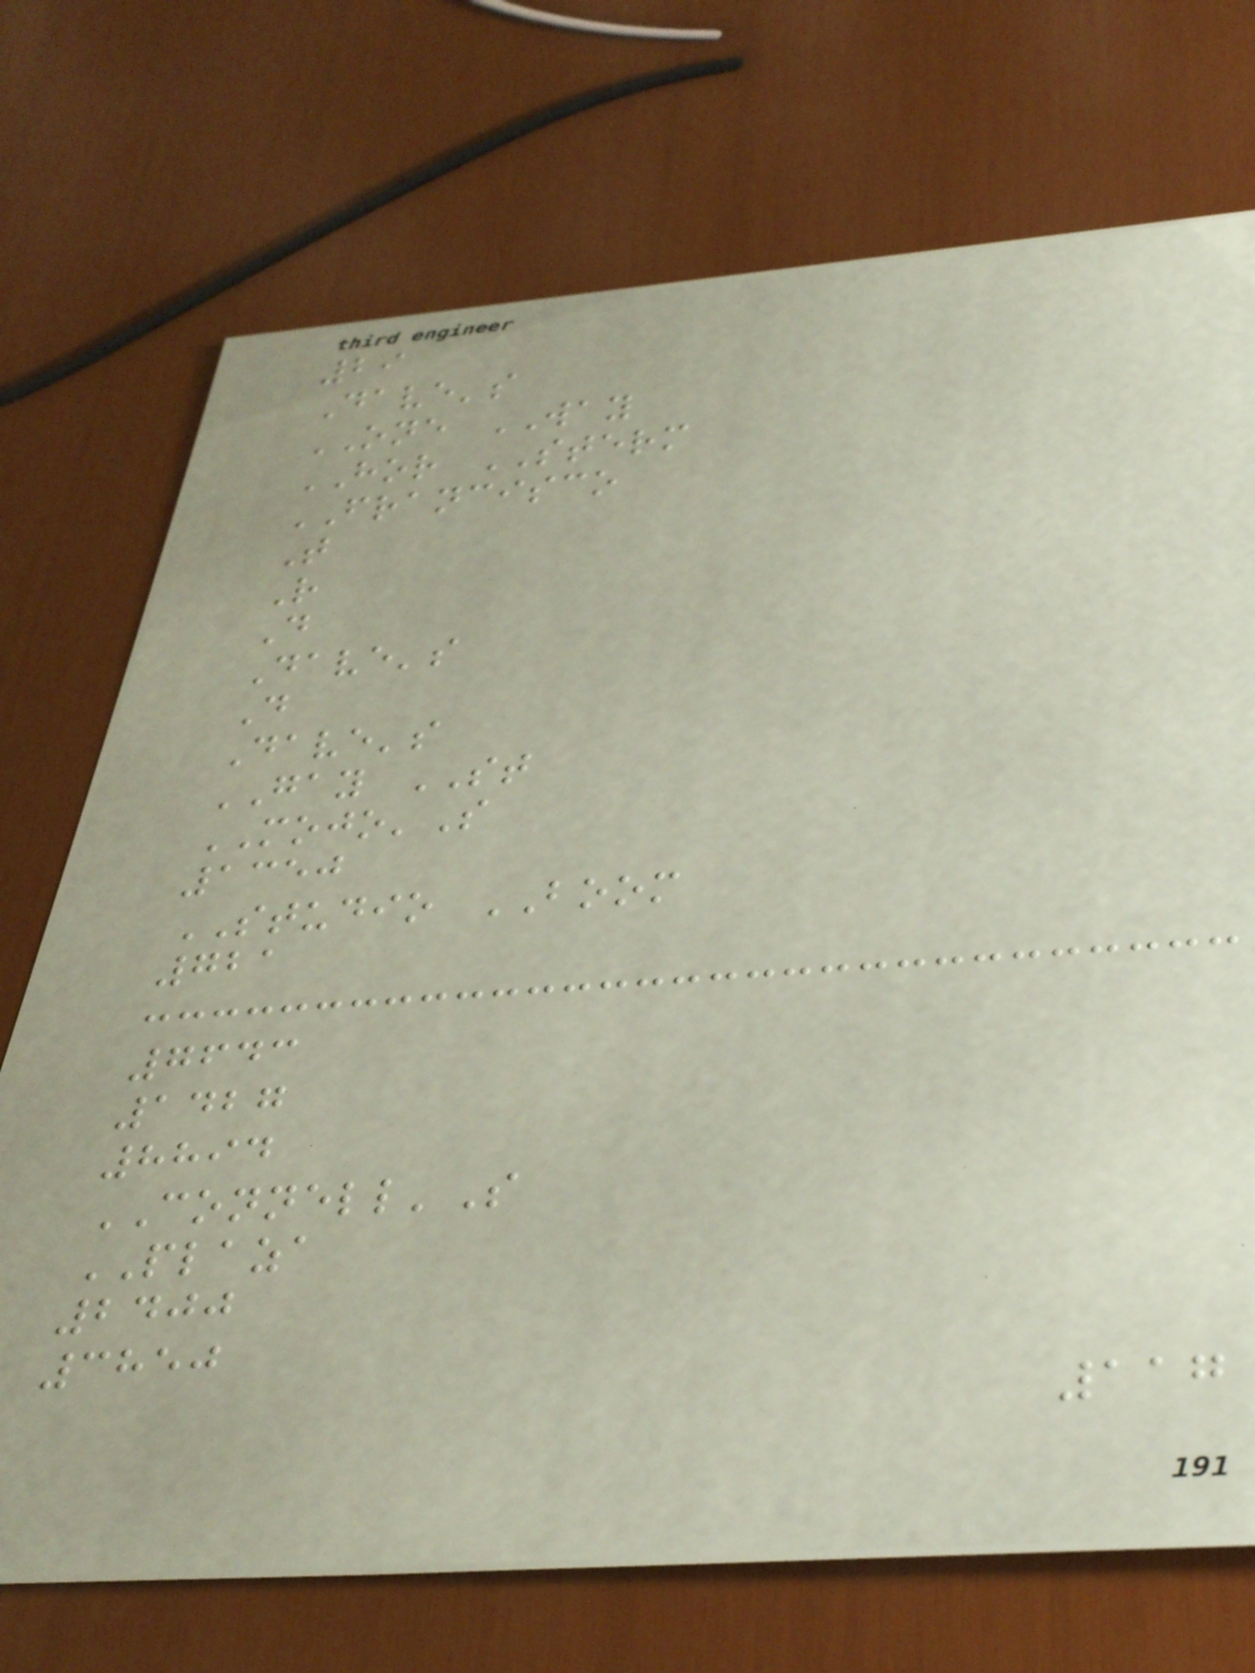29
Dave's
ONE WAY
HOR STERM
FRANCISCO
T
R
D
Dave's
D
Dave's
GAY ST
MOJO'S
1350
STUDIO BOOM
721
7643
1427
8894
CONNELL'S
PLAZA
2400
3850
117
